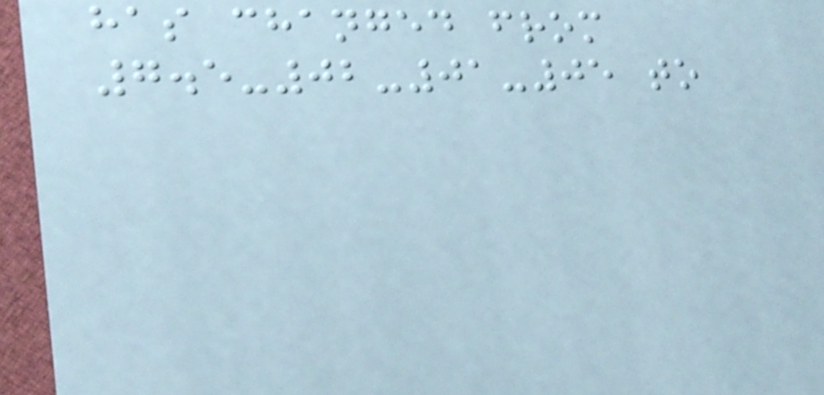has changed from
7.5-02-01-05 to
